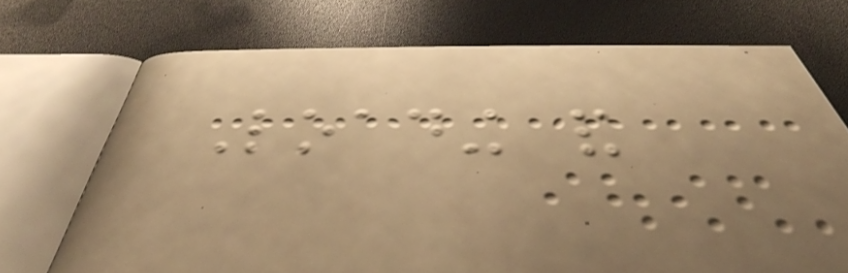Loading and
